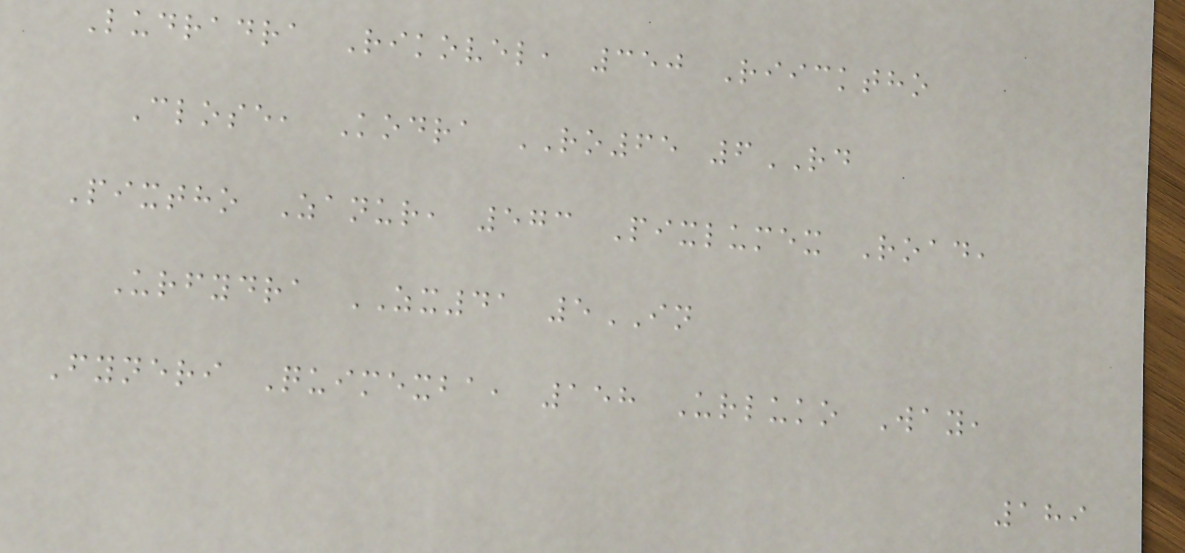Ludradra Rikovel, 350 Riicktho
Close, Kodra RO65 6RD
Pixtho Zanur, 573 Pixlumex Road,
Urfydra ZX41 5IN
Fyneri Quimexba, 158 Urluko Way,
189
